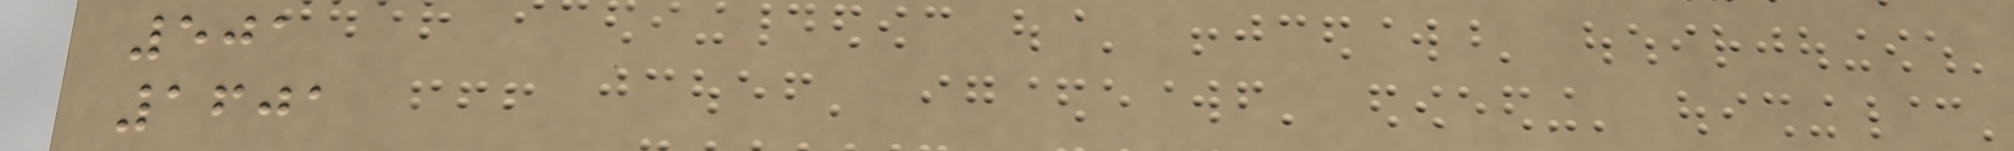501
1601
